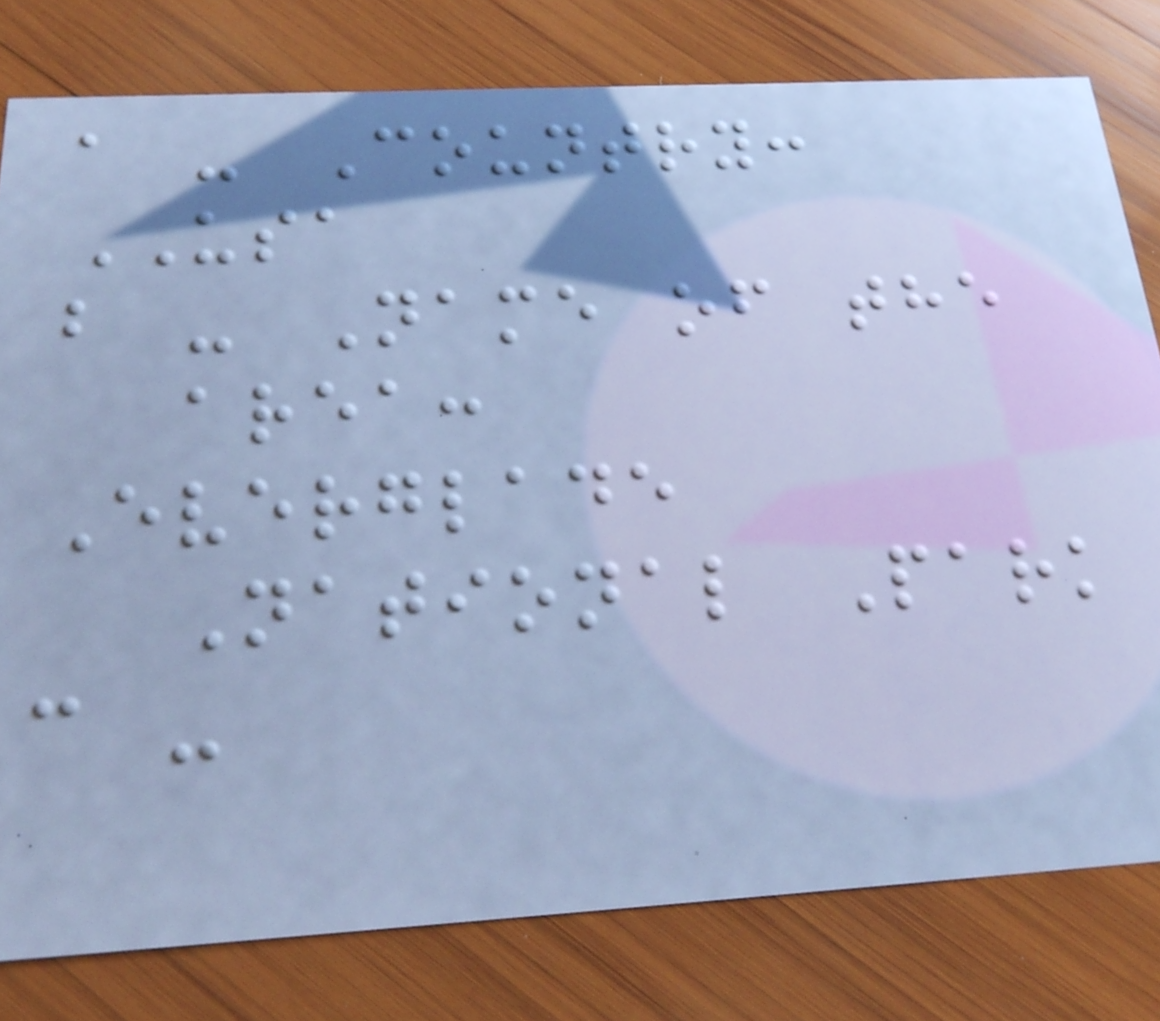a - Country:
USA
b - Name of the
area:
Everglade
National Park
c -
